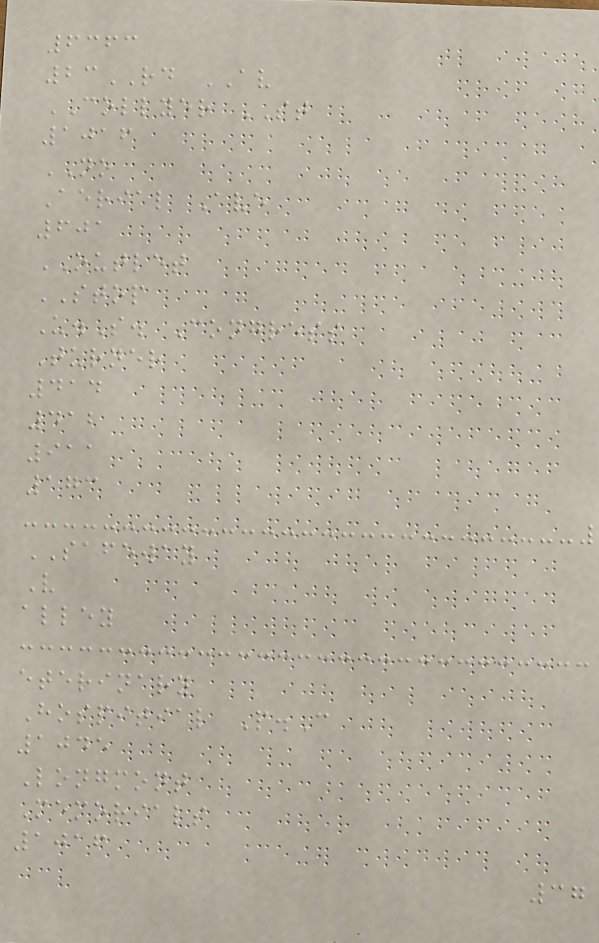6363
23RD AV
COLLYER ST
1016
NO
Aerial Ave
601
OUTLET
STOP
U.S. Congress
Turner
414
412
911
173
SAFEWAY
V
alley
eterinary
Hospitial P.C
1045
Longmont
Memorials
1016
37
